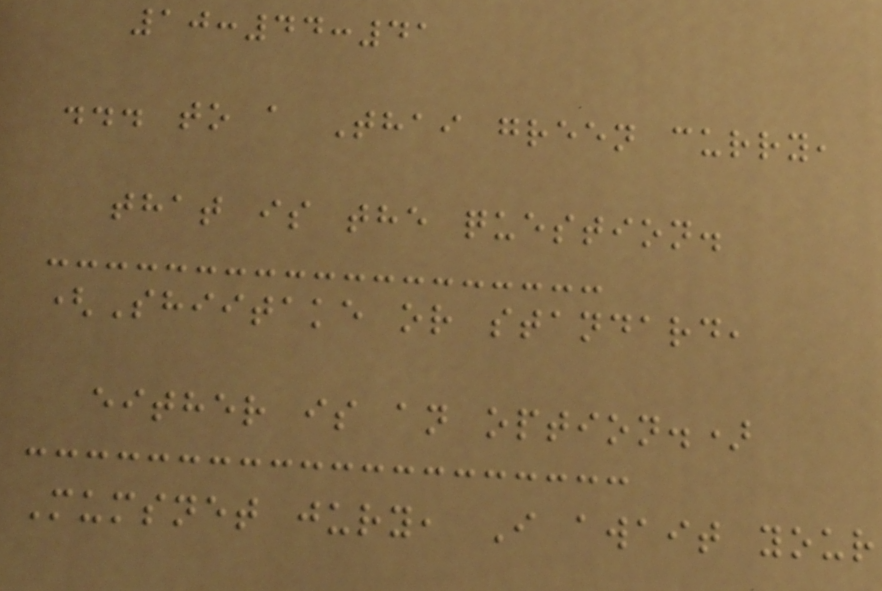10:44:41
... to a Thai green curry,
that is the question.
(Shiitake or standard,
either is an option.)
Mumsnet jury, I await your
